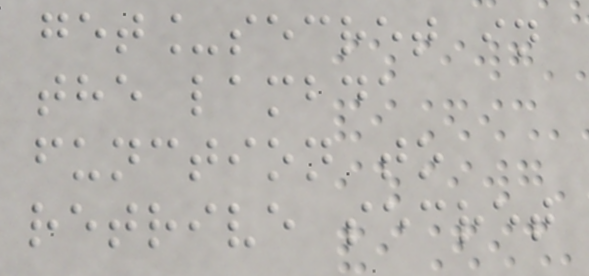get_secret in
the lambda
function to
retrive secret
